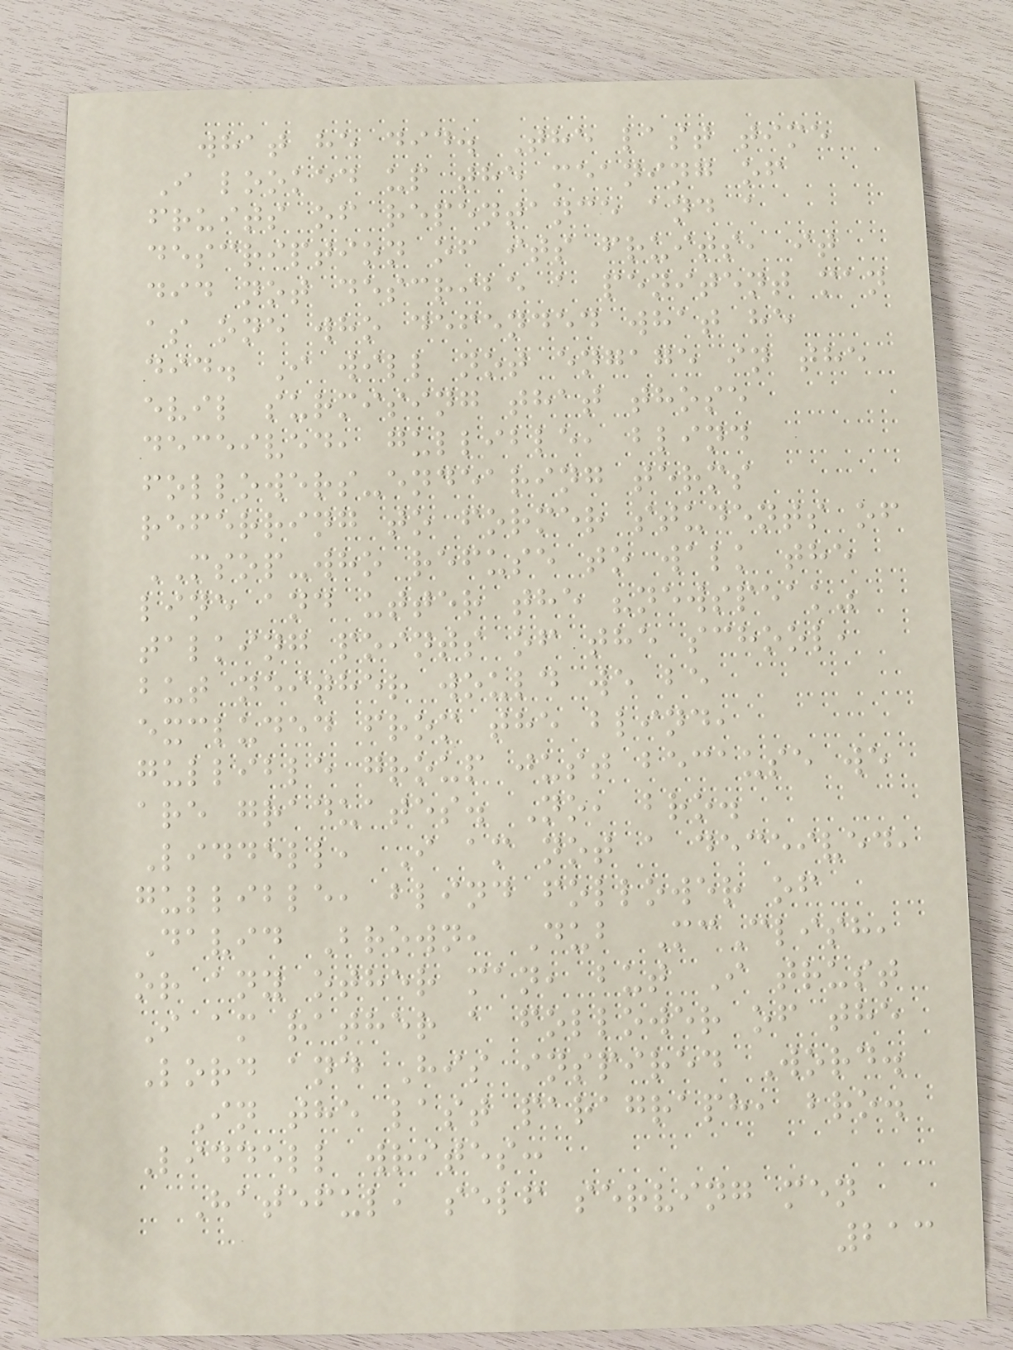what he did. The last time
I looked up the meaning of
fruits of repentance and a
description of its fruits, it
did not describe a penitent man
as one who defended what he
did. I will not engage in the
evil surmising that those
deceived, gullible, blind
followers-endearing terms
referring to former students of
MSOP-who refuse to walk the
line and utter the "newspeak"
talking points of the school,
but neither would we be
excluded from the blind,
gullible group just because we
are graduates. No, bro.
Liddell, I am not a deceived,
gullible, blind follower of
David Brown, Dub McClish,
or any other man, but I trust
I am rather a follower of the
Lord and His inspired Word.
In the last paragraph, bro.
Liddell writes:
Hateful, self serving men
213
